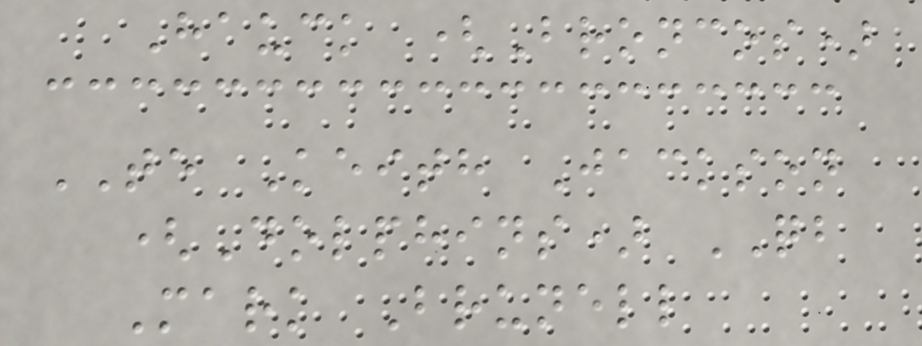Hauck (Broncos)
TE Keith Jackson
(Dolphins) QB
Mark Brunell
